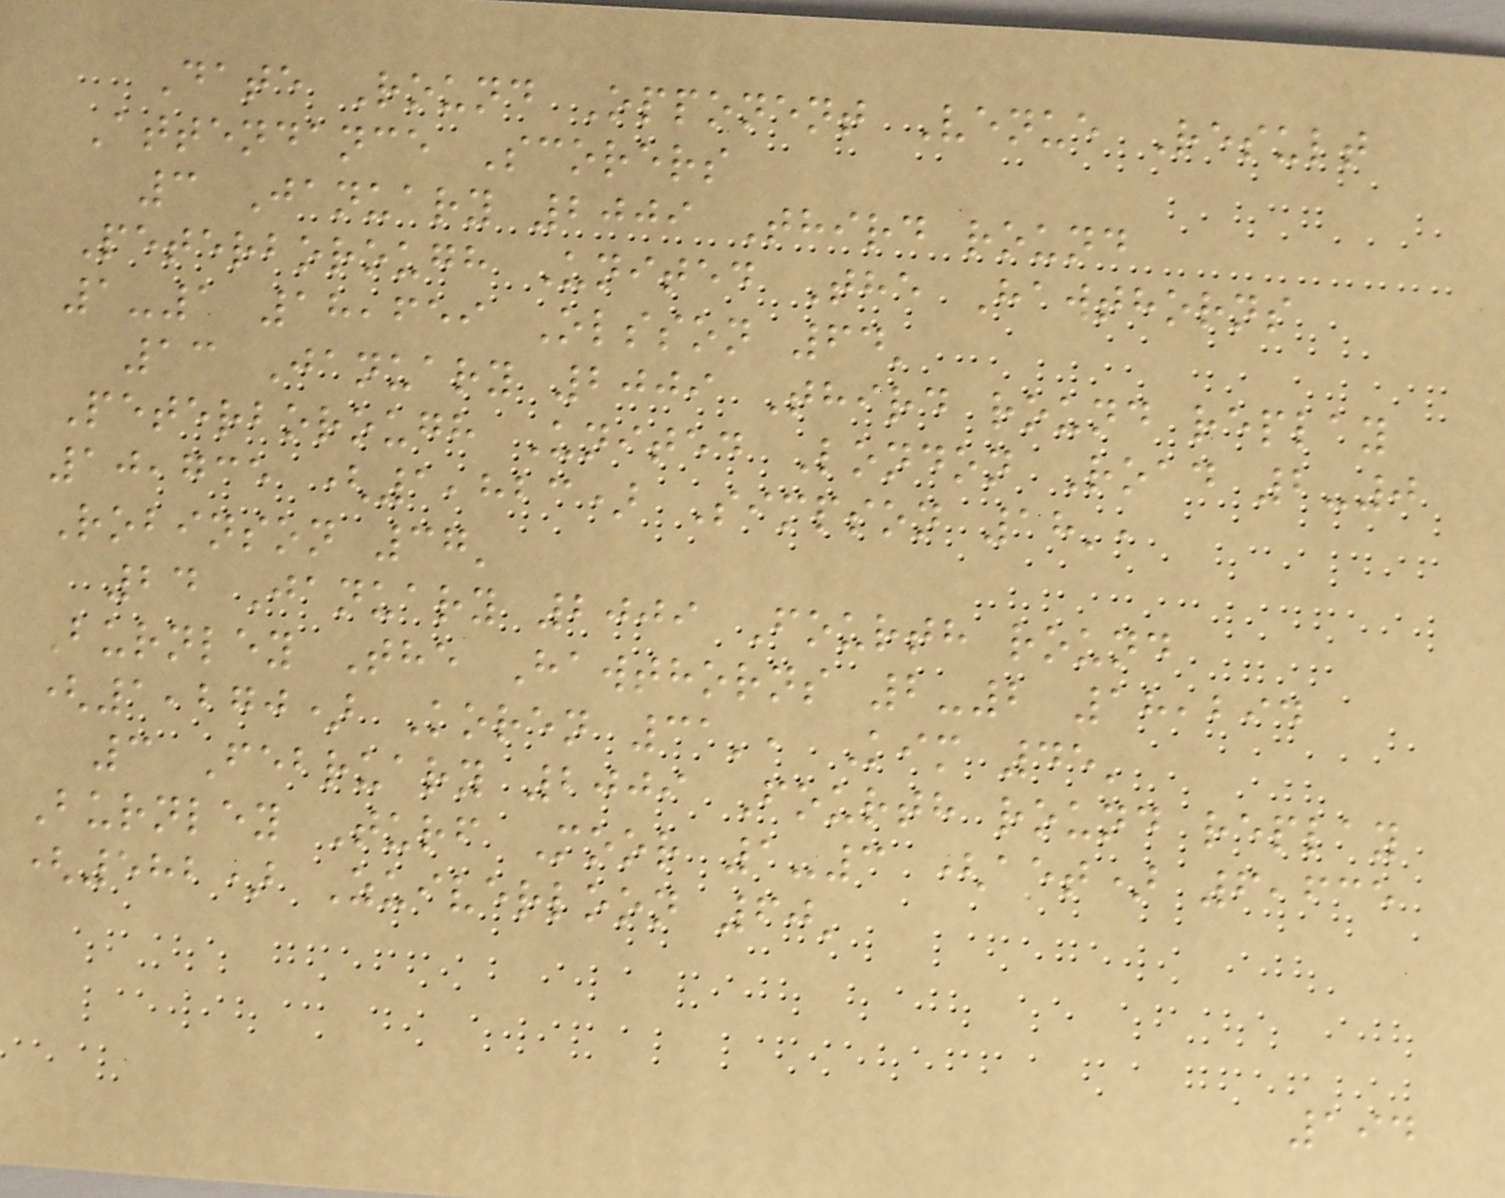Date Round Opponent Venue Result
Attendance Scorers
3 January 2009 Third round
Peterborough United The Hawthorns
1-1 18,659 Olsson 64'
13 January 2009 Third round replay
Peterborough United London Road 2-0
10,735 (1,823) Simpson 18',
Robinson 37'
24 January 2009 Fourth round
Burnley The Hawthorns 2-2 18,294
(1,270) Koren 31', Kim 45'
3 February 2009 Fourth round replay
Burnley Turf Moor 1-3 (aet) 6,635
(582) Zuiverloon 60'
194
